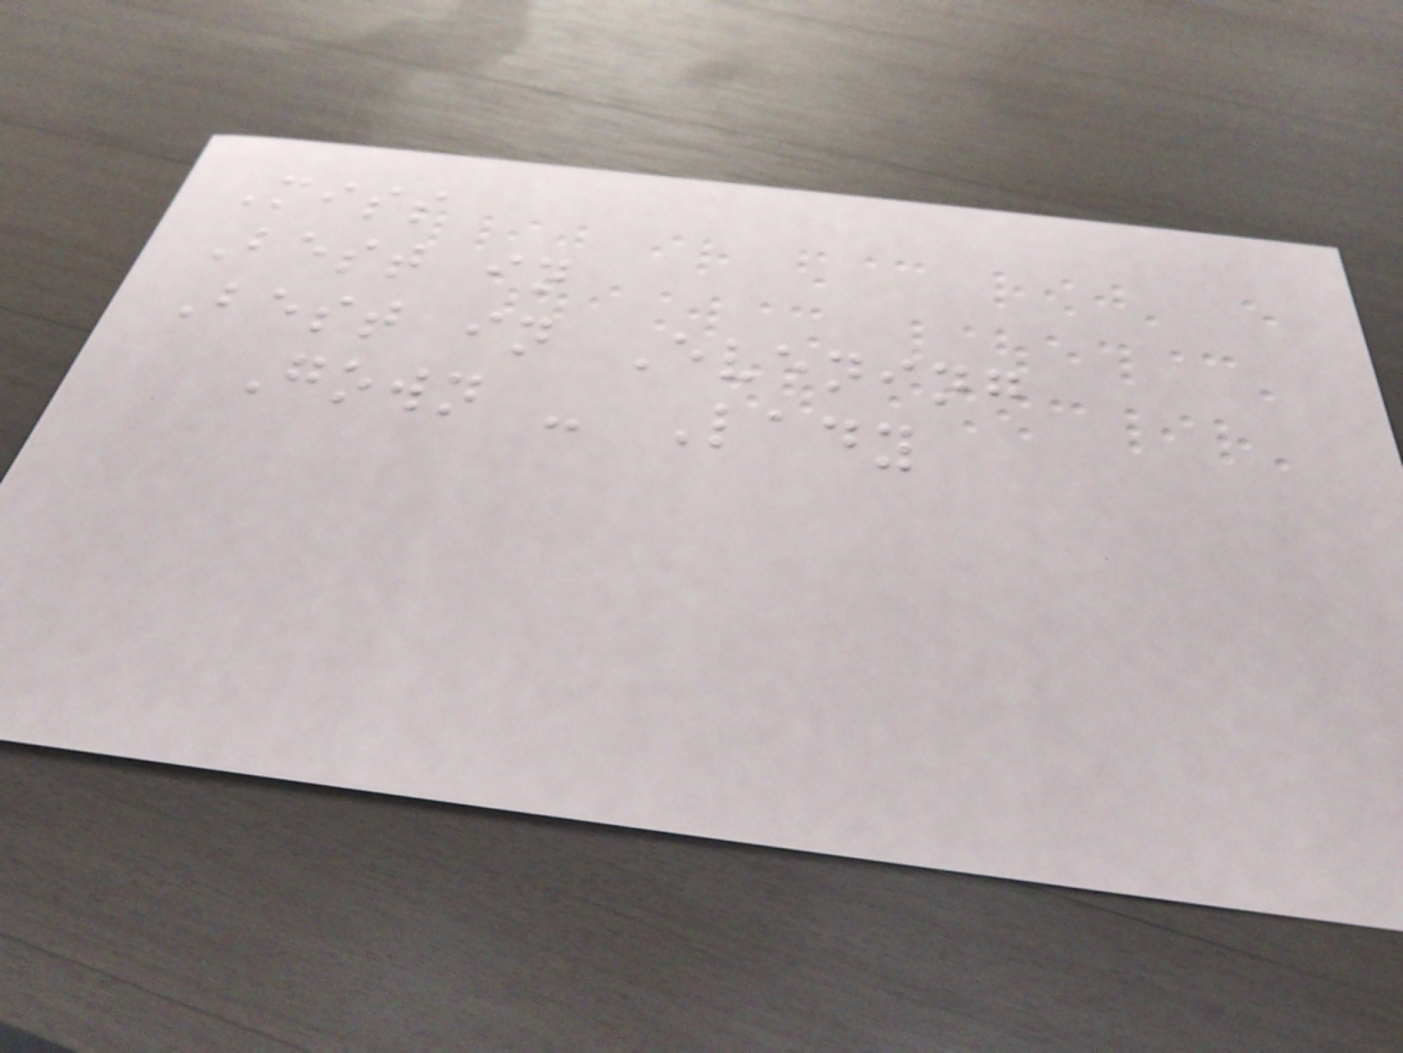Miss
Best in
Best in Evening
Gown - Lady
